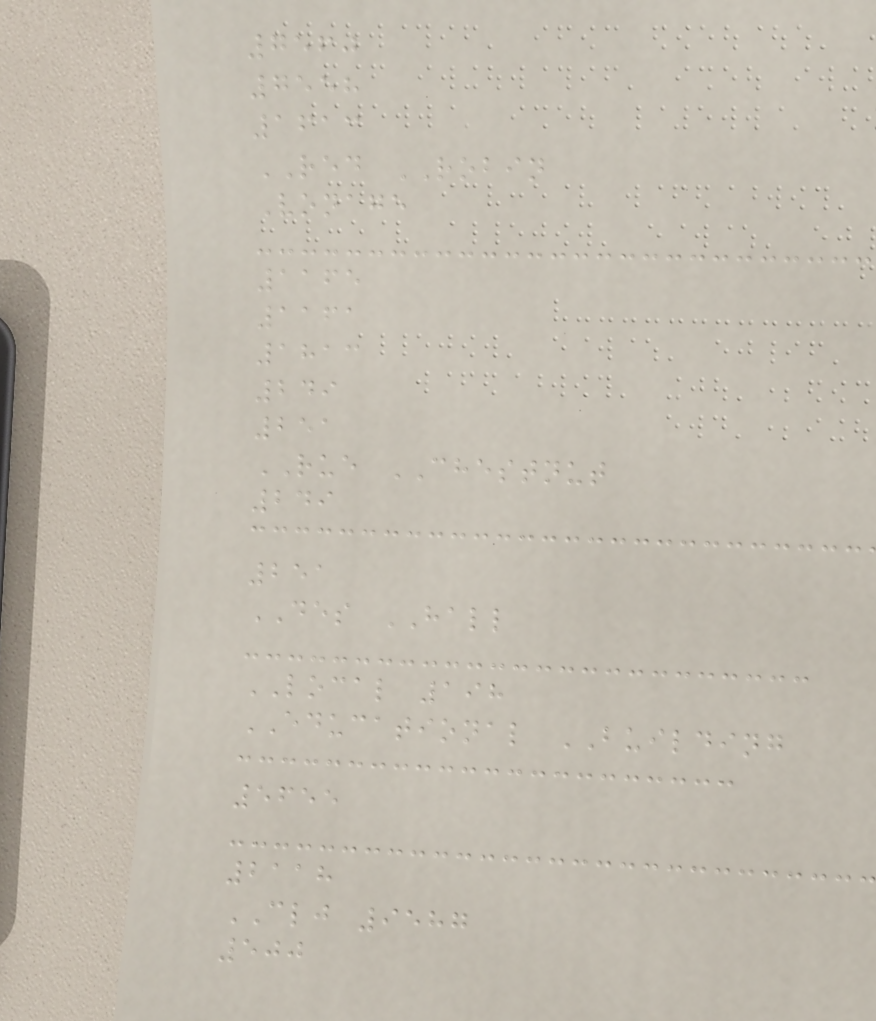7560
7558
1613
RED ROBIN
Vonage
1165
1161
1813
249
251
RUE CHESTNUT
249
251
DES HALL
LOCAL 198
EDUCATIONAL BUILDING
5655
2118
CLJ 9587
500
